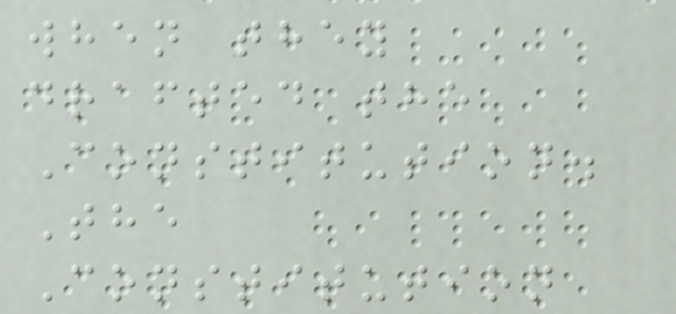when they
drafted the
Constitution.
The
Constitution
